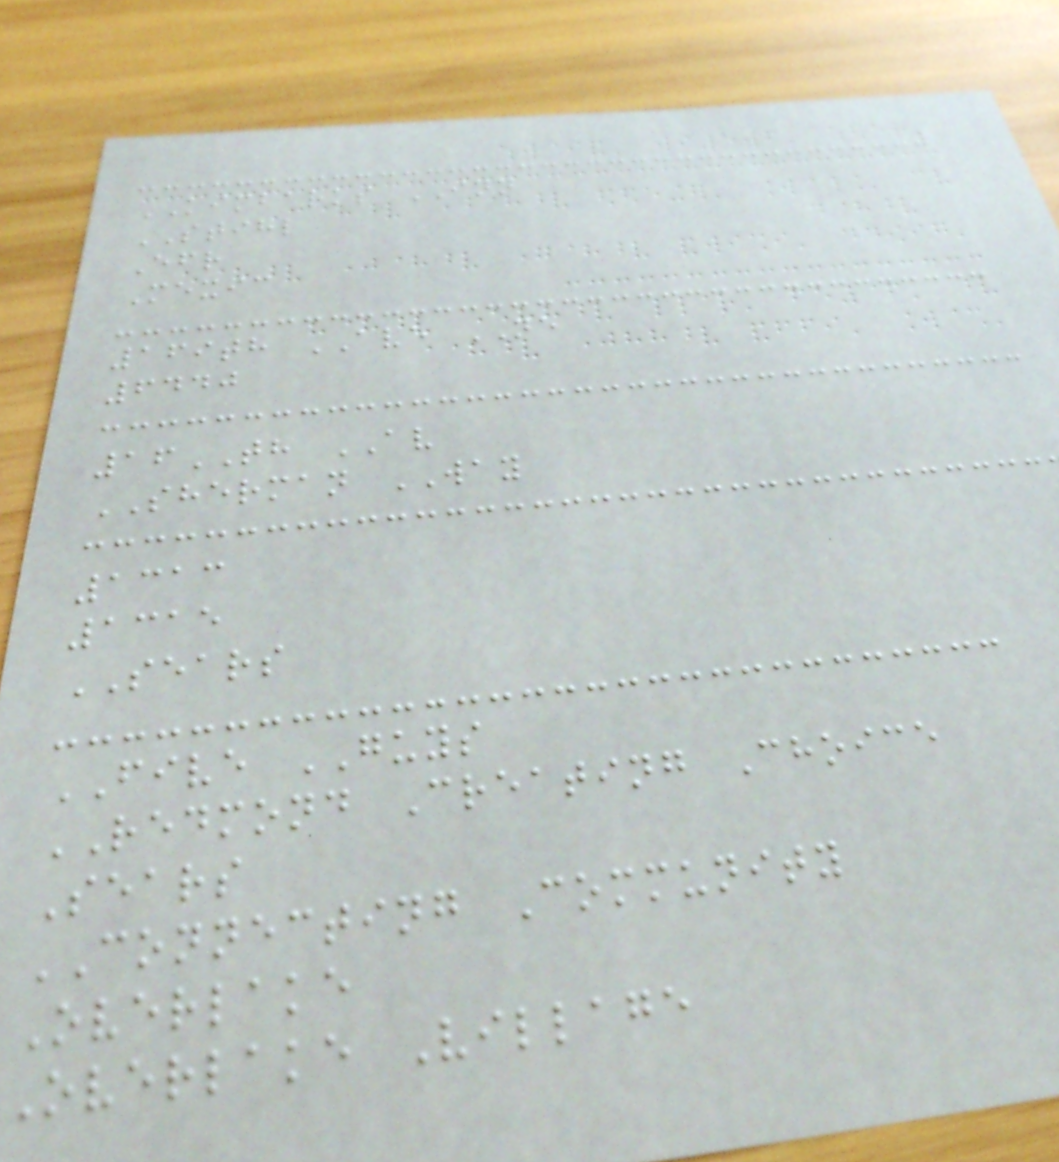KIMBARKS INN
STIHL
Efr
Mexic
169th AVE NE
6440
16TH AV
SHERMAN WAY
1313
1315
SEARS
FIVE GUYS
REDMOND Creating Choice
Sears
CONNECTING Community
Overlake
Overlake Village
